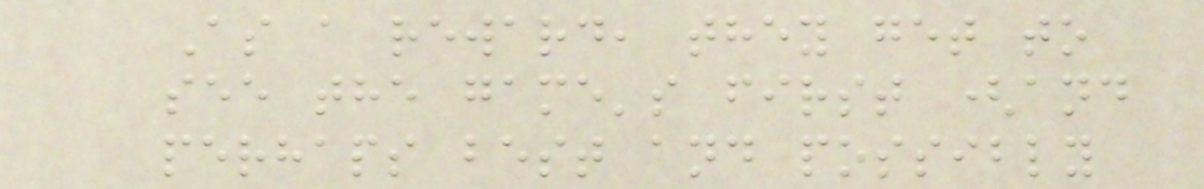As a reward, they get to
see the game's first (and
perhaps best and possibly
